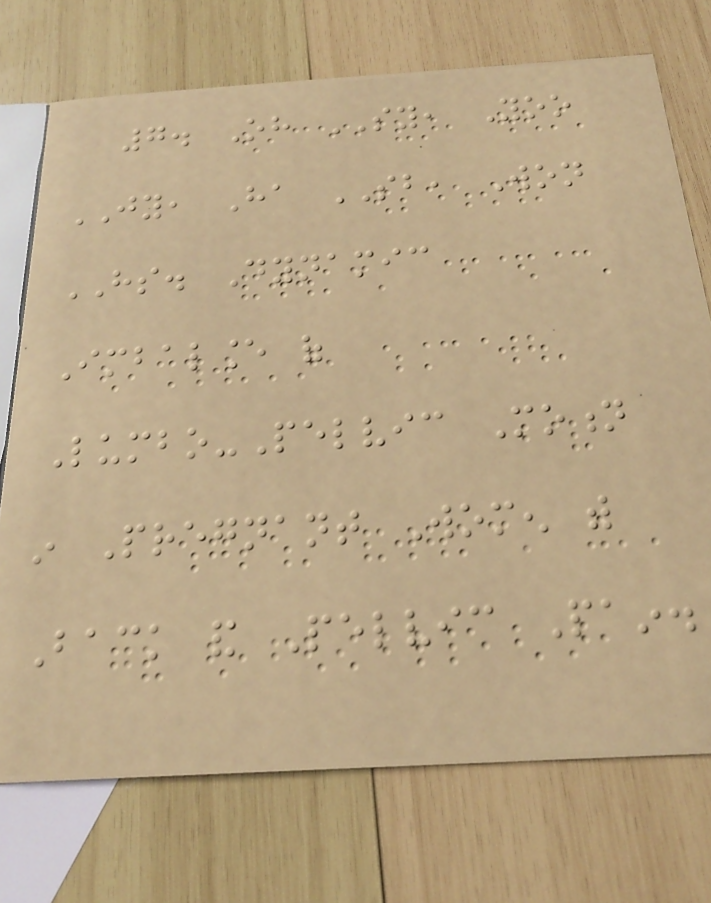7. Oh SY, Yoo
JY, Ha SB, Won
HS. Dynamic
Imbalance of
Lumbo-Pelvic Motion
in Pregnant Women with
Back and Pelvic Pain.
